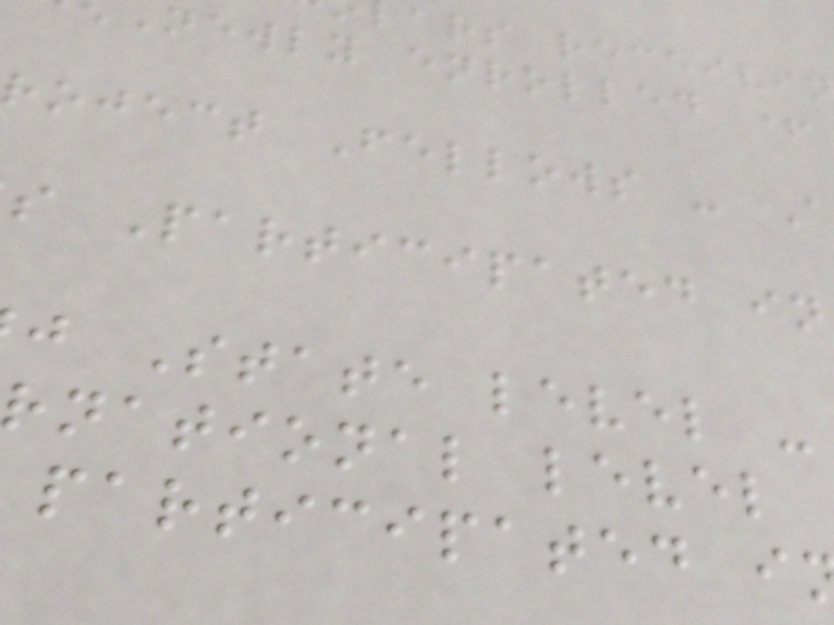ars receivi
newly enrolled +
roject Fellows -
s Participated in
j State level -
rnational level
participated i
